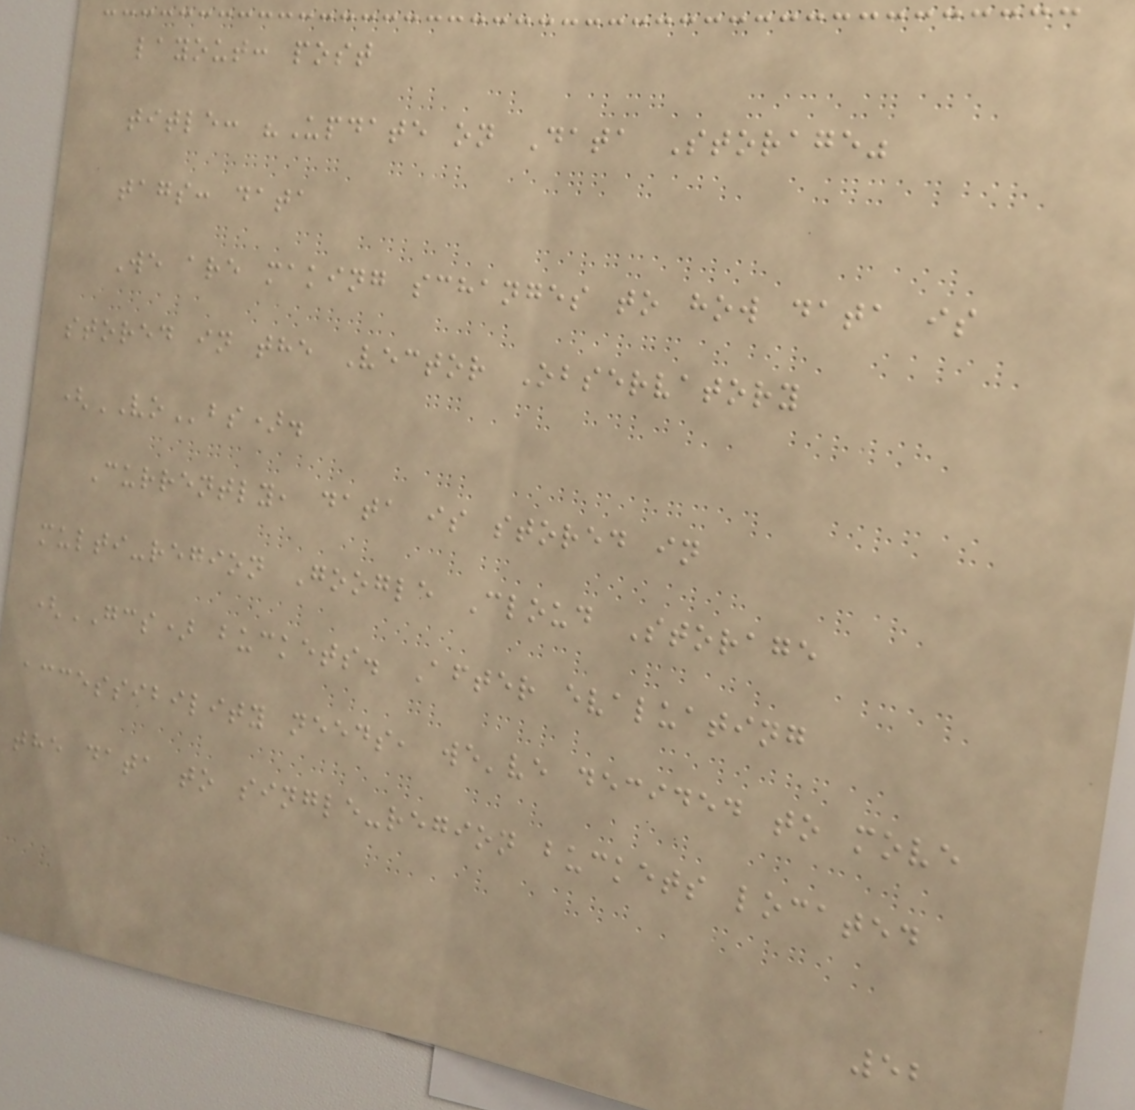layout: post
title: "Update on Data Storage"
tags: data
We are making schanges to how data is
stored in the Vector Observatory
(VObs).
Currently, data is stored in
multi-region Google Cloud Storage
(GCS) buckets. After evaluating
accessibility needs, we've decided to move
the data to single-region buckets located
52
